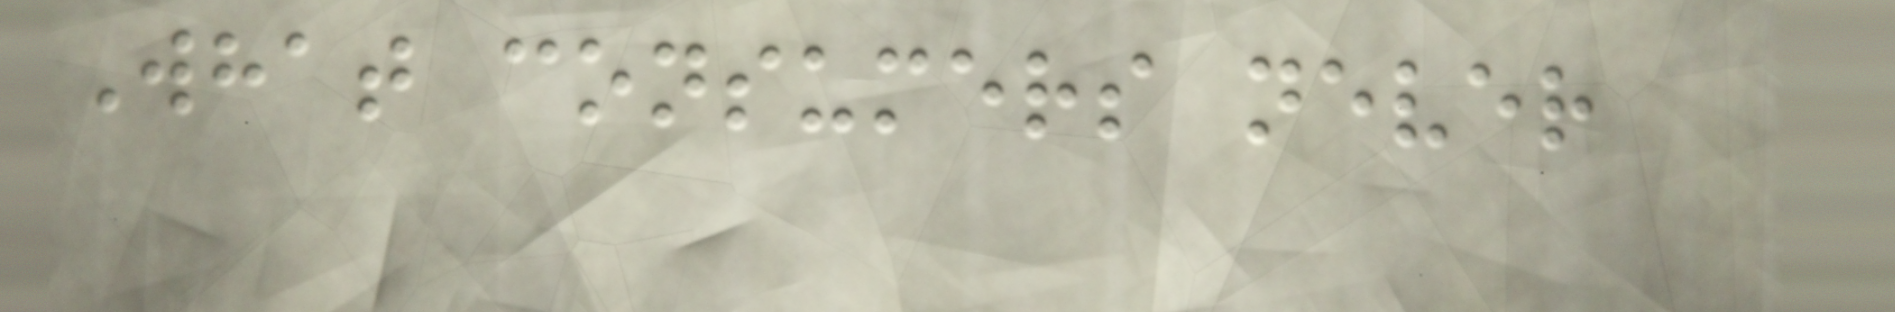What consumers never
